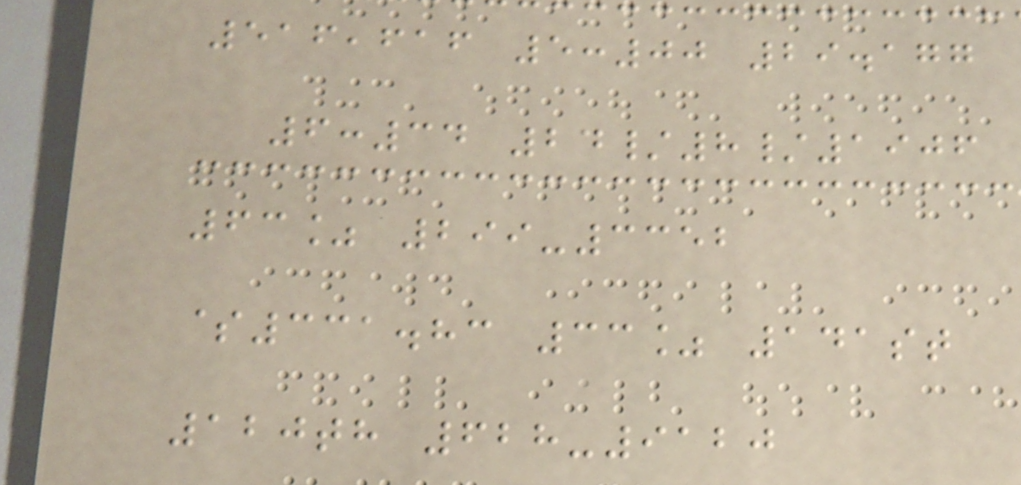516,616 5:00 29.177
6:34 24/8/1906
63% 299-3352
$331.83 33% 141st
120th 628-9120
